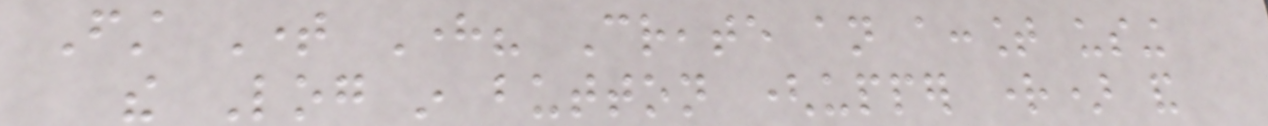First Time Here? Create an account using
the Log in button (upper right) and
